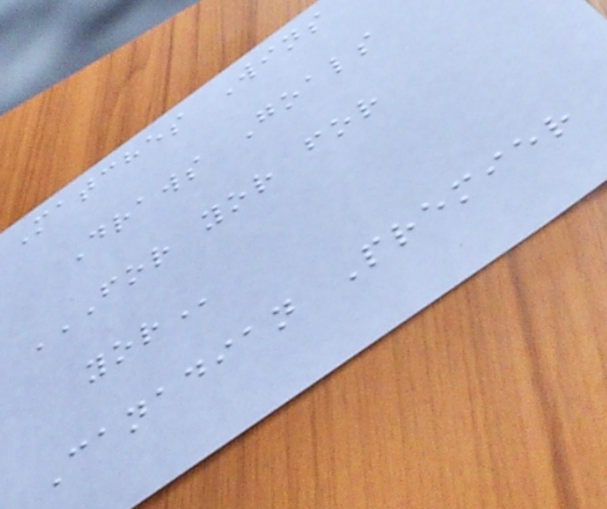Matches Wins
Draws Goals
FOR YOR FOR
YOR
Canadian Premier
